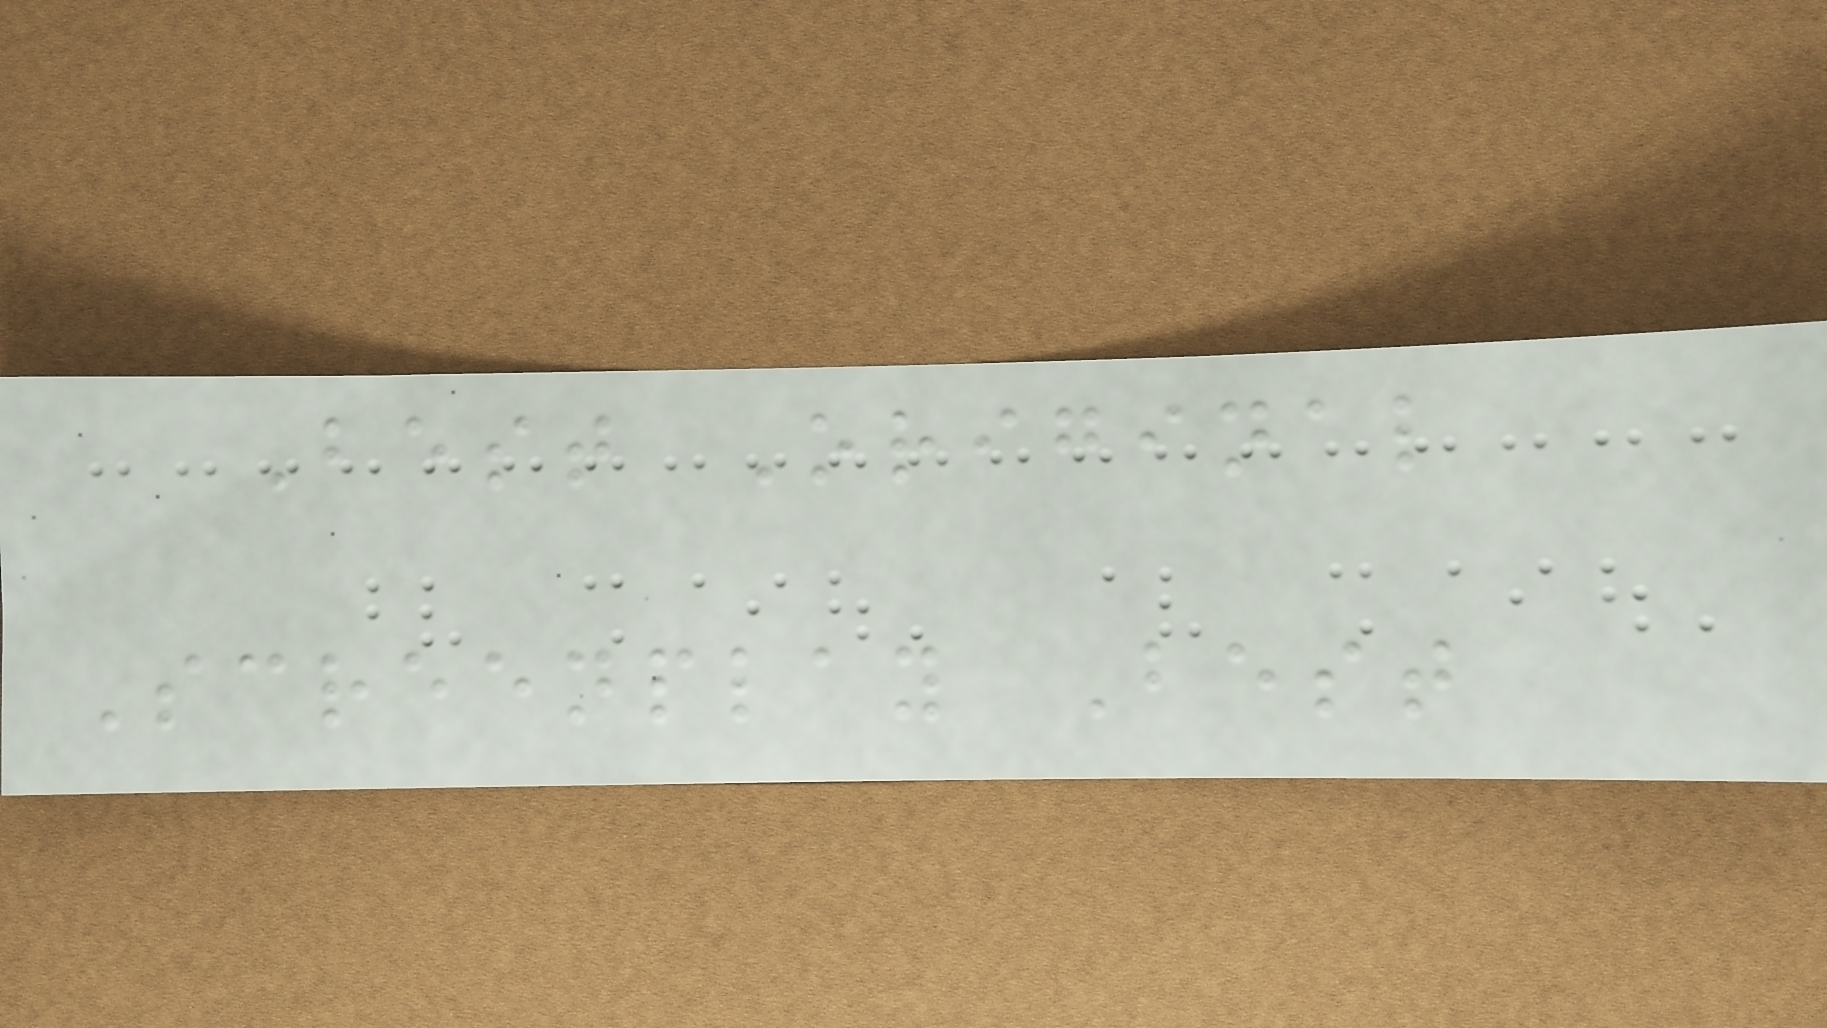Best Original
Screenplay Best
